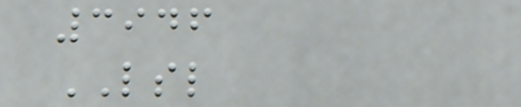3946
LSL
